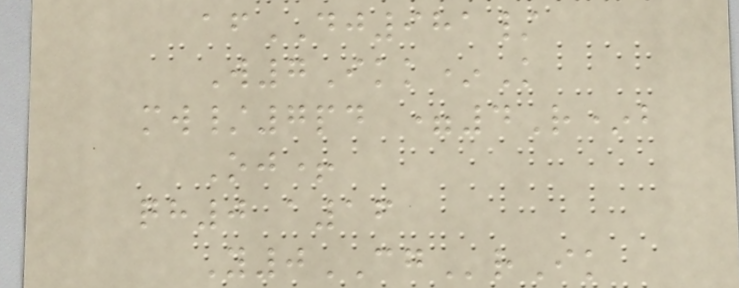afDJ981/
W7Ikk*K
mw/7pd =4R*b
Oj+
qh0 a16
Y0CGrIk
